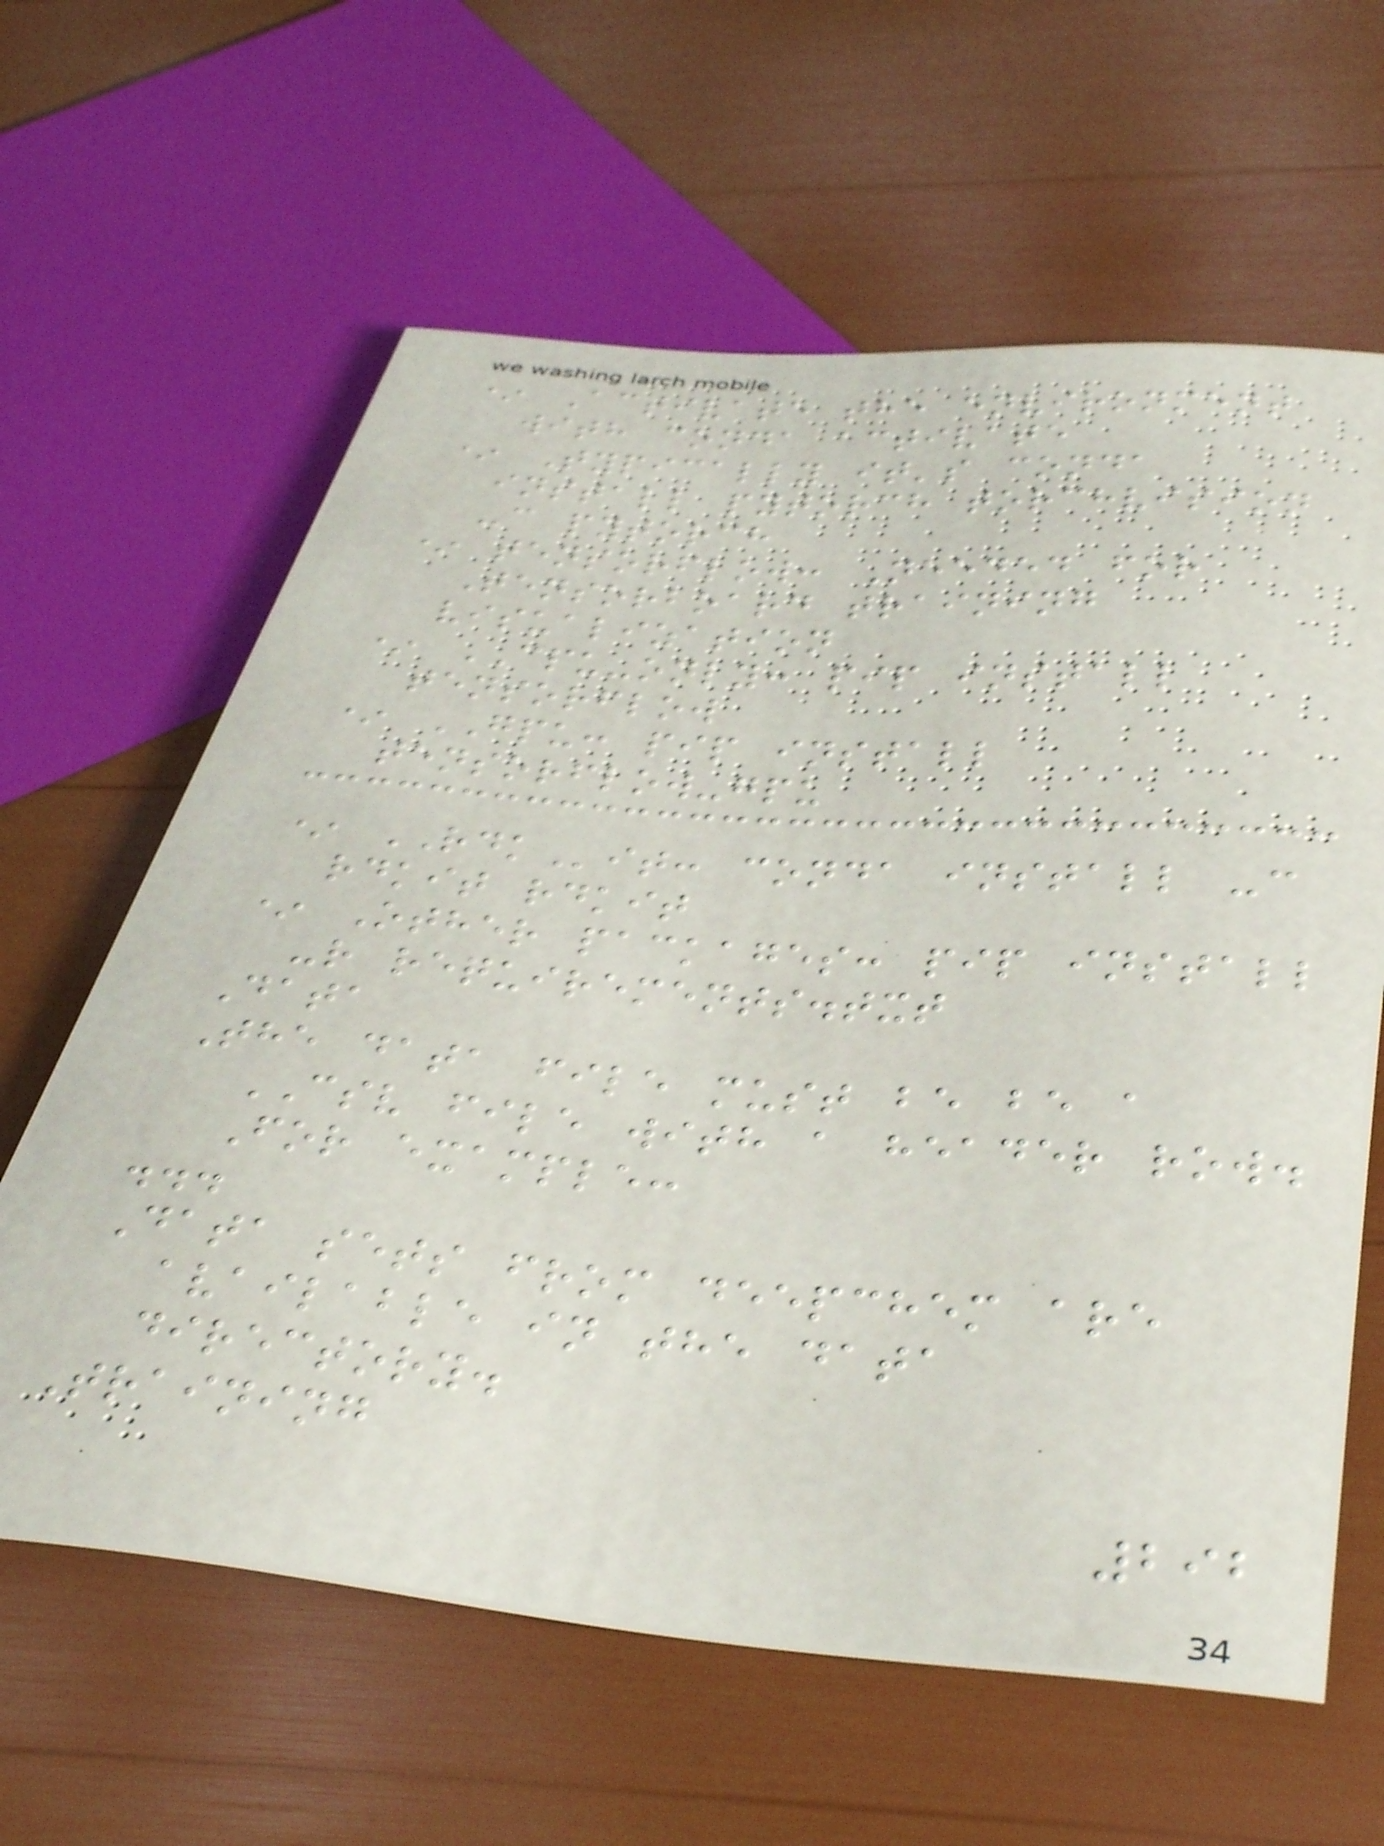* Activate the environment
with conda activate
* Typically it's conda
install pytorch torchvision
-c pytorch
* tensorflow: Needed for
Tensorboard training
visualization
* CPU-only: pip install
tensorflow
* GPU: pip install
tensorflow-gpu
* RDKit: conda install -c
rdkit rdkit
* Other packages: pip install
-r requirements.txt
Data
The data file must be be a
CSV file with a header row.
For example:
...
Data sets from deepchem are
available in the data
directory.
Training
292
